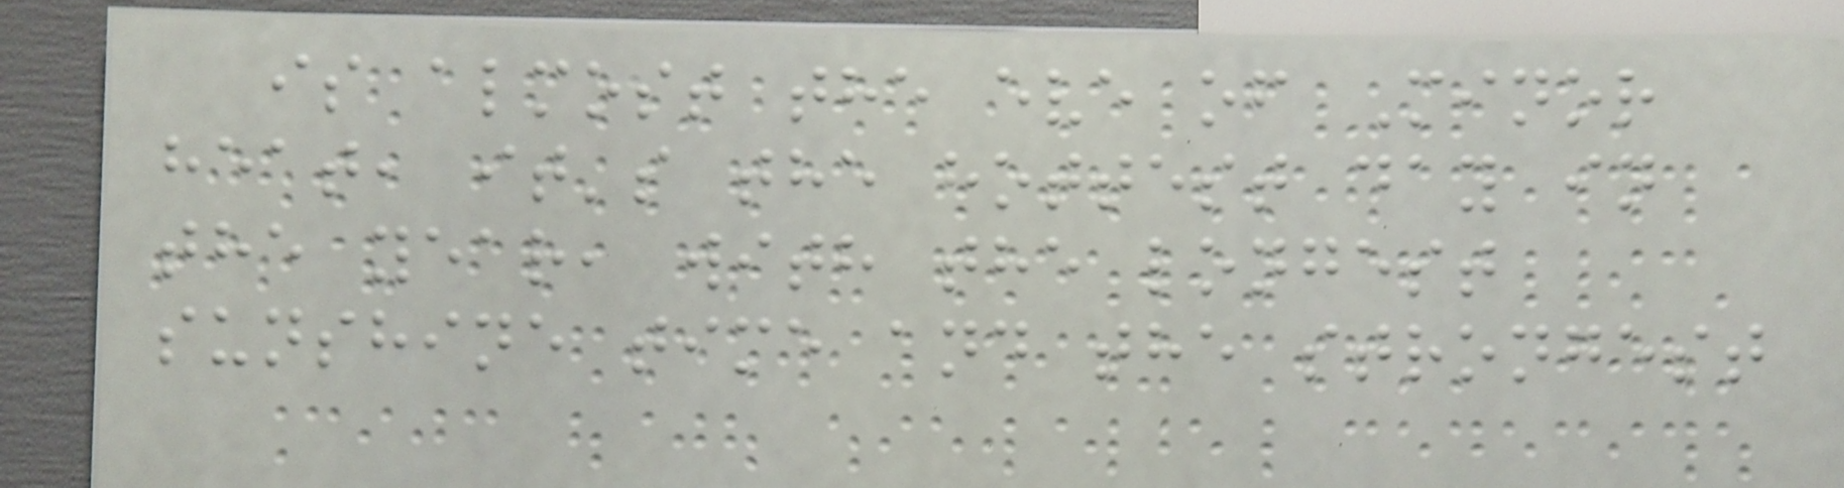is almost the eve of Minor
heat, it's the hottest day in
the year, with the longest
sunshine time and the strongest
